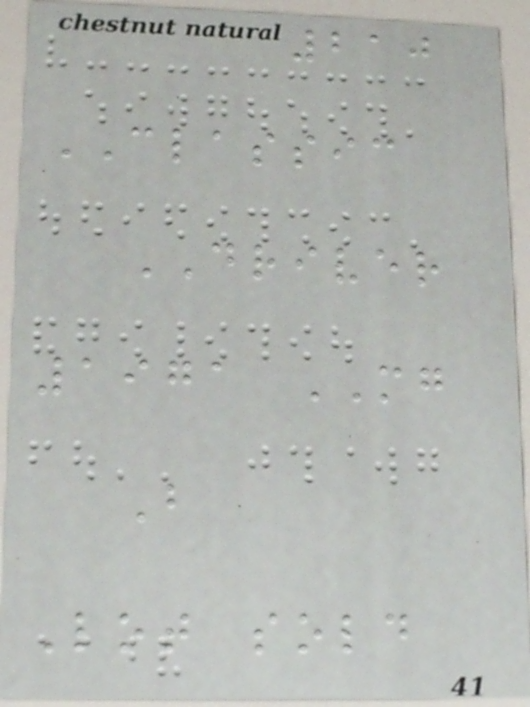210
CLASSIC
DRIVER
1971 MG
B
Lot sold
